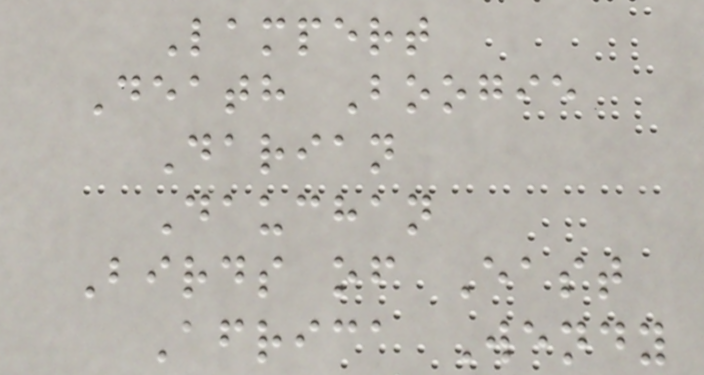Lampert
Death Boogie
Darian
Dauchan
Birds of East
Africa Wendy
